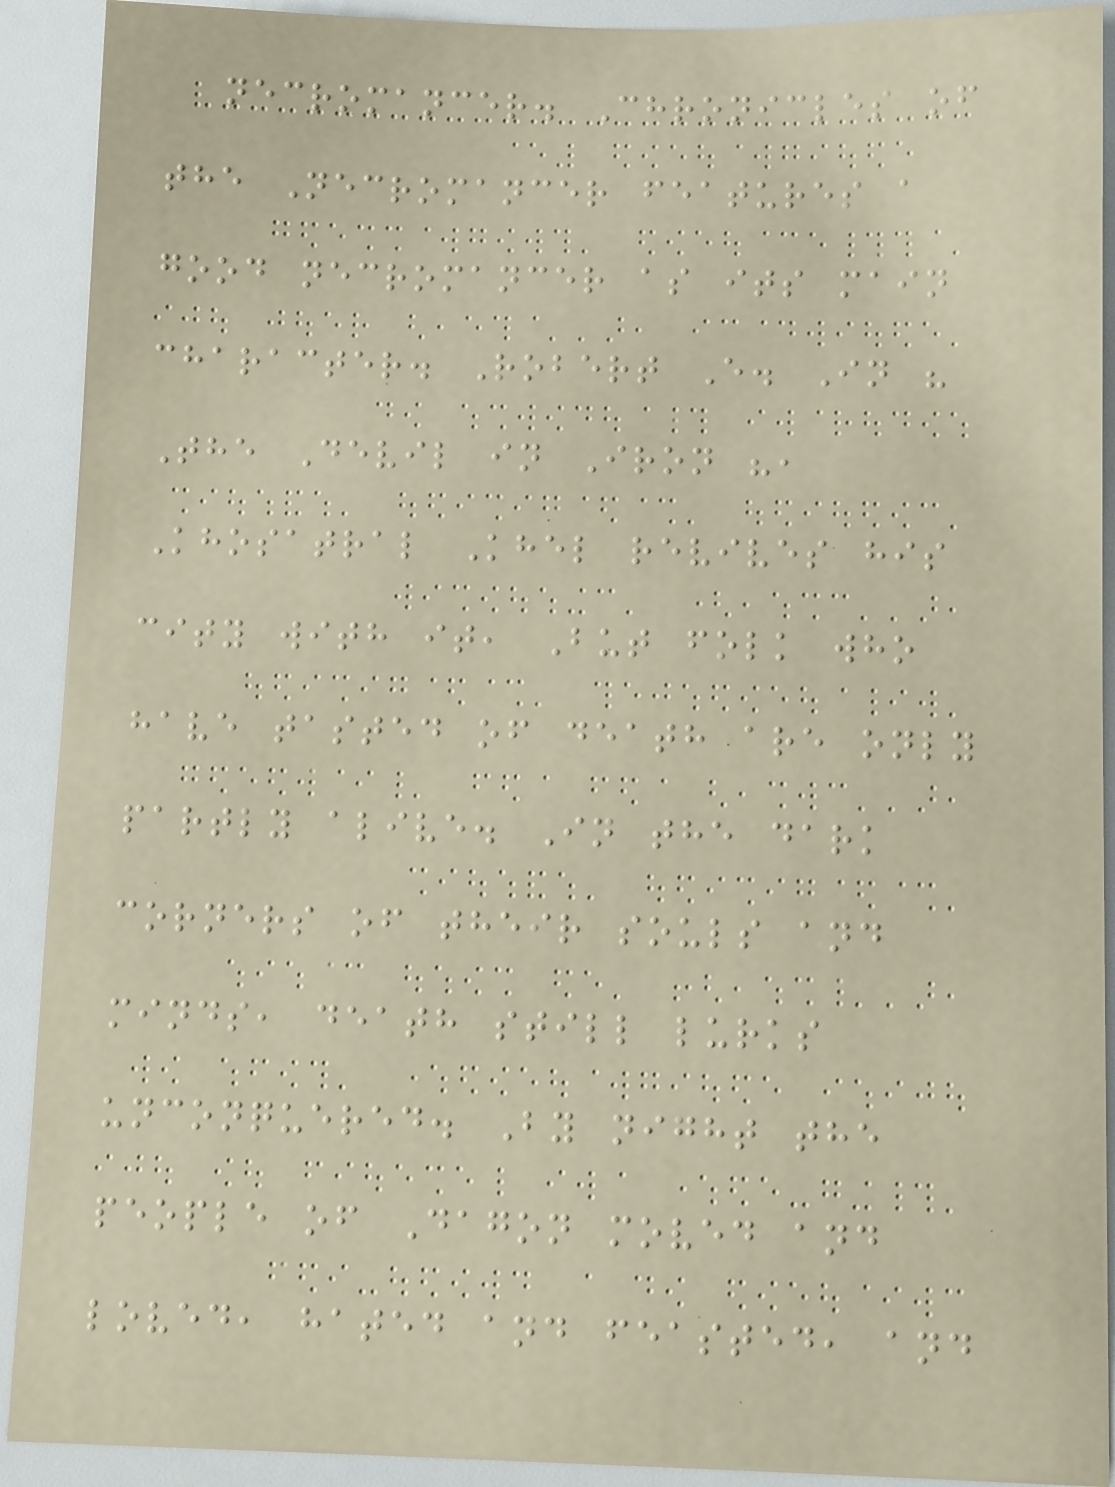necromancer. Chronicles of
the Necromancer features a
good necromancer as its main
character. Robert E. In "
The Devil in Iron ",
Khosatral Khel revives his
city with it, But folk who
have tasted of death are only
partly alive. In the dark
corners of their souls and
minds, death still lurks
unconquered. By night the
people of Dagon moved and
loved, hated and feasted, and
